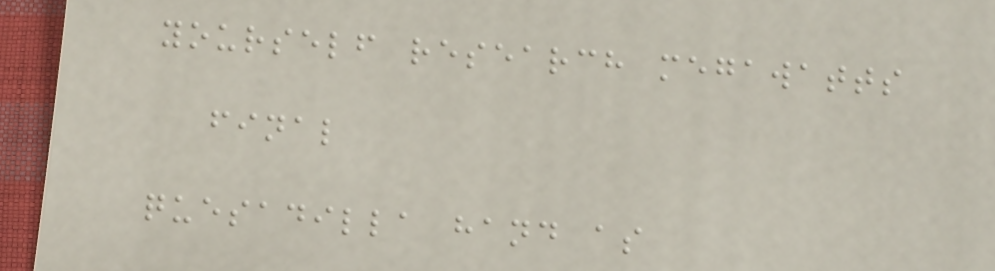yourself research megawatts
final
quesadilla hand as
